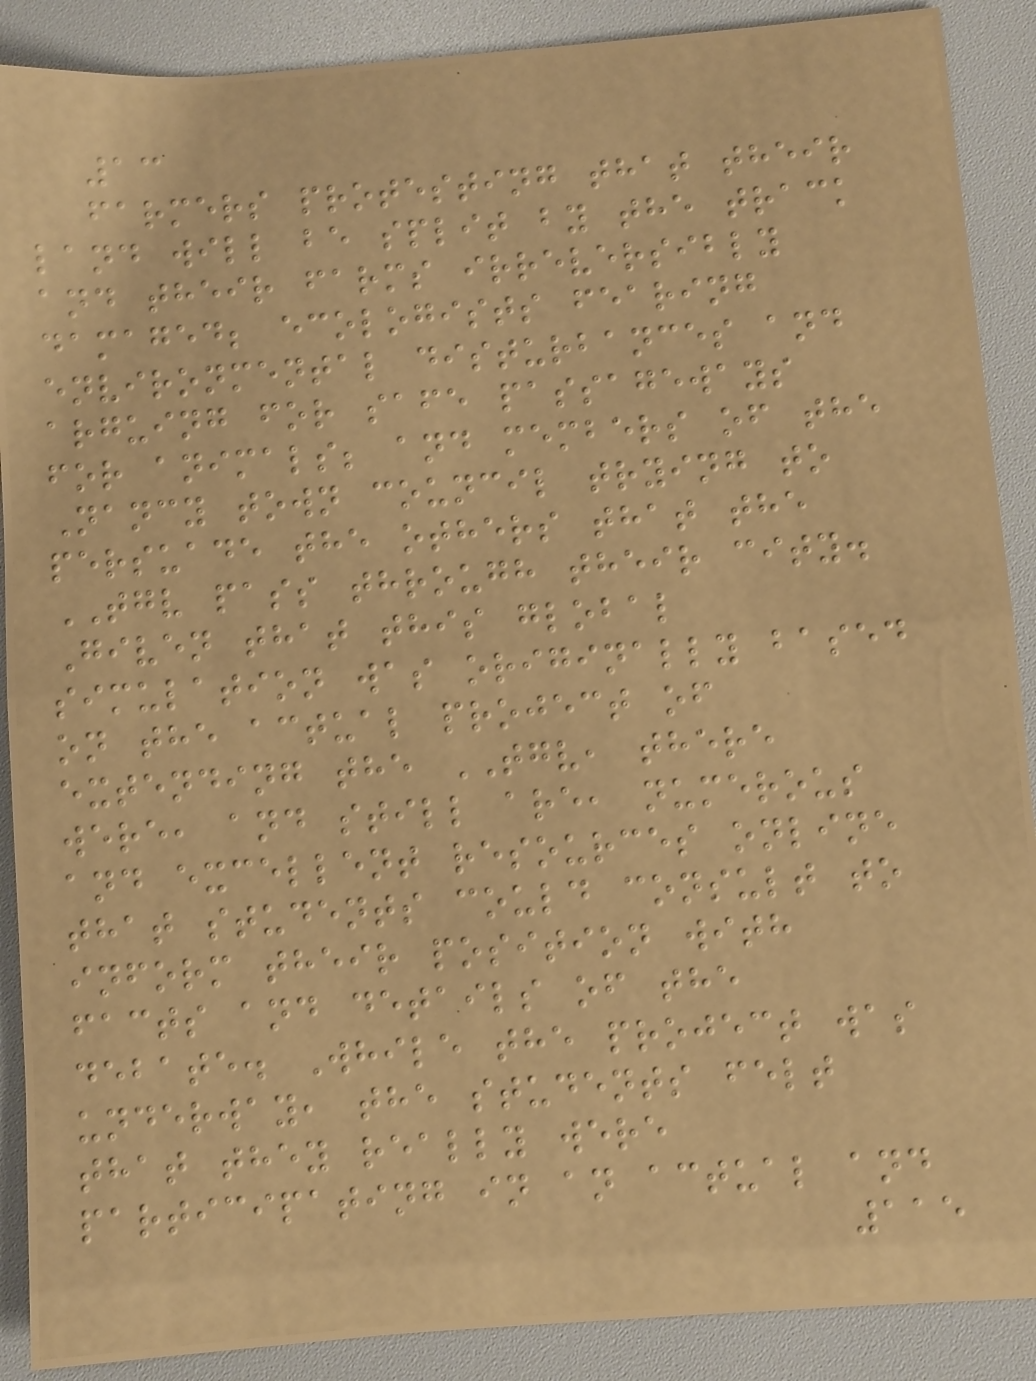13
farmers protesting that their
land will be split by the track
and their farms irreversibly
damaged; ecologists fearing
environmental disturbances and
arguing for safe passageways
for animals; and members of the
Nancy town council trying to
persuade the others that the
TGV pass through their city.
Given that this global
simulation was originally based
on the actual project of
extending the TGV, there
were, and still are, numerous
and excellent resources online
that students could consult to
inform their position with
facts and details of the
debate. While the project was
underway, the students felt
that they really were
participating in an actual and
115
